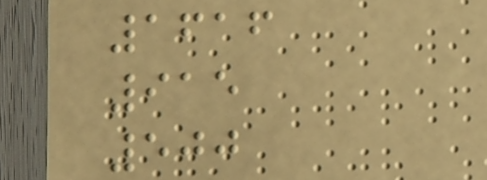1616
915
500
